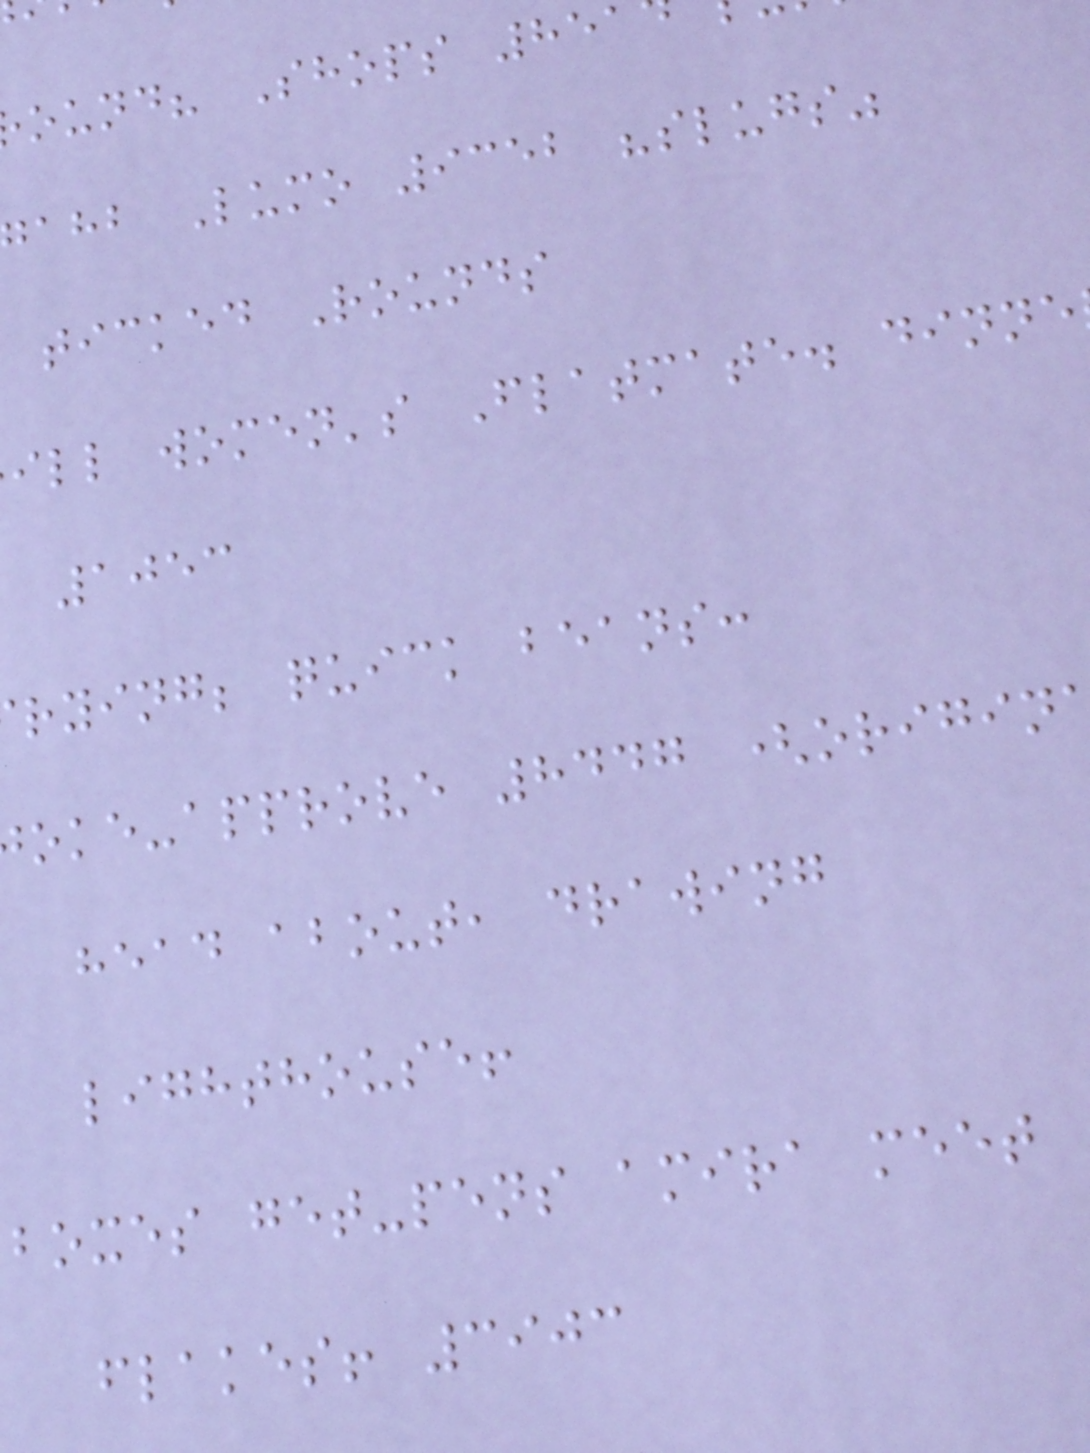ound? Shops 851
ahb Lumo 9352 "slugs"
ticked Rounds
ill women's Flatmate. dinne
1053
rying; quick beans:
oke-approve 8447 (origin
head about, drawing
lighthouse!
boxes get-pens amira meet
flakes! 3903
